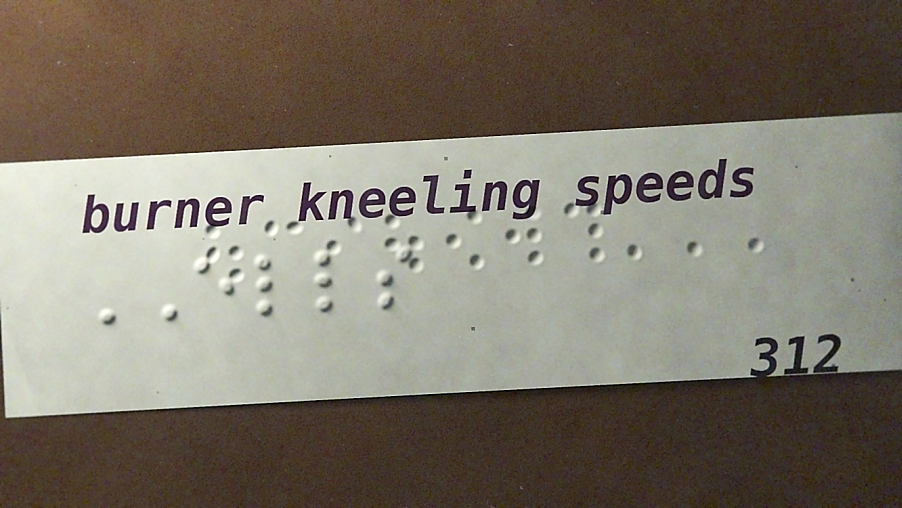ELLS
